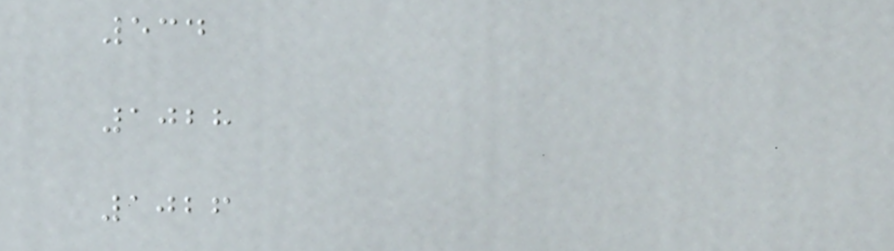534
1028
1026
